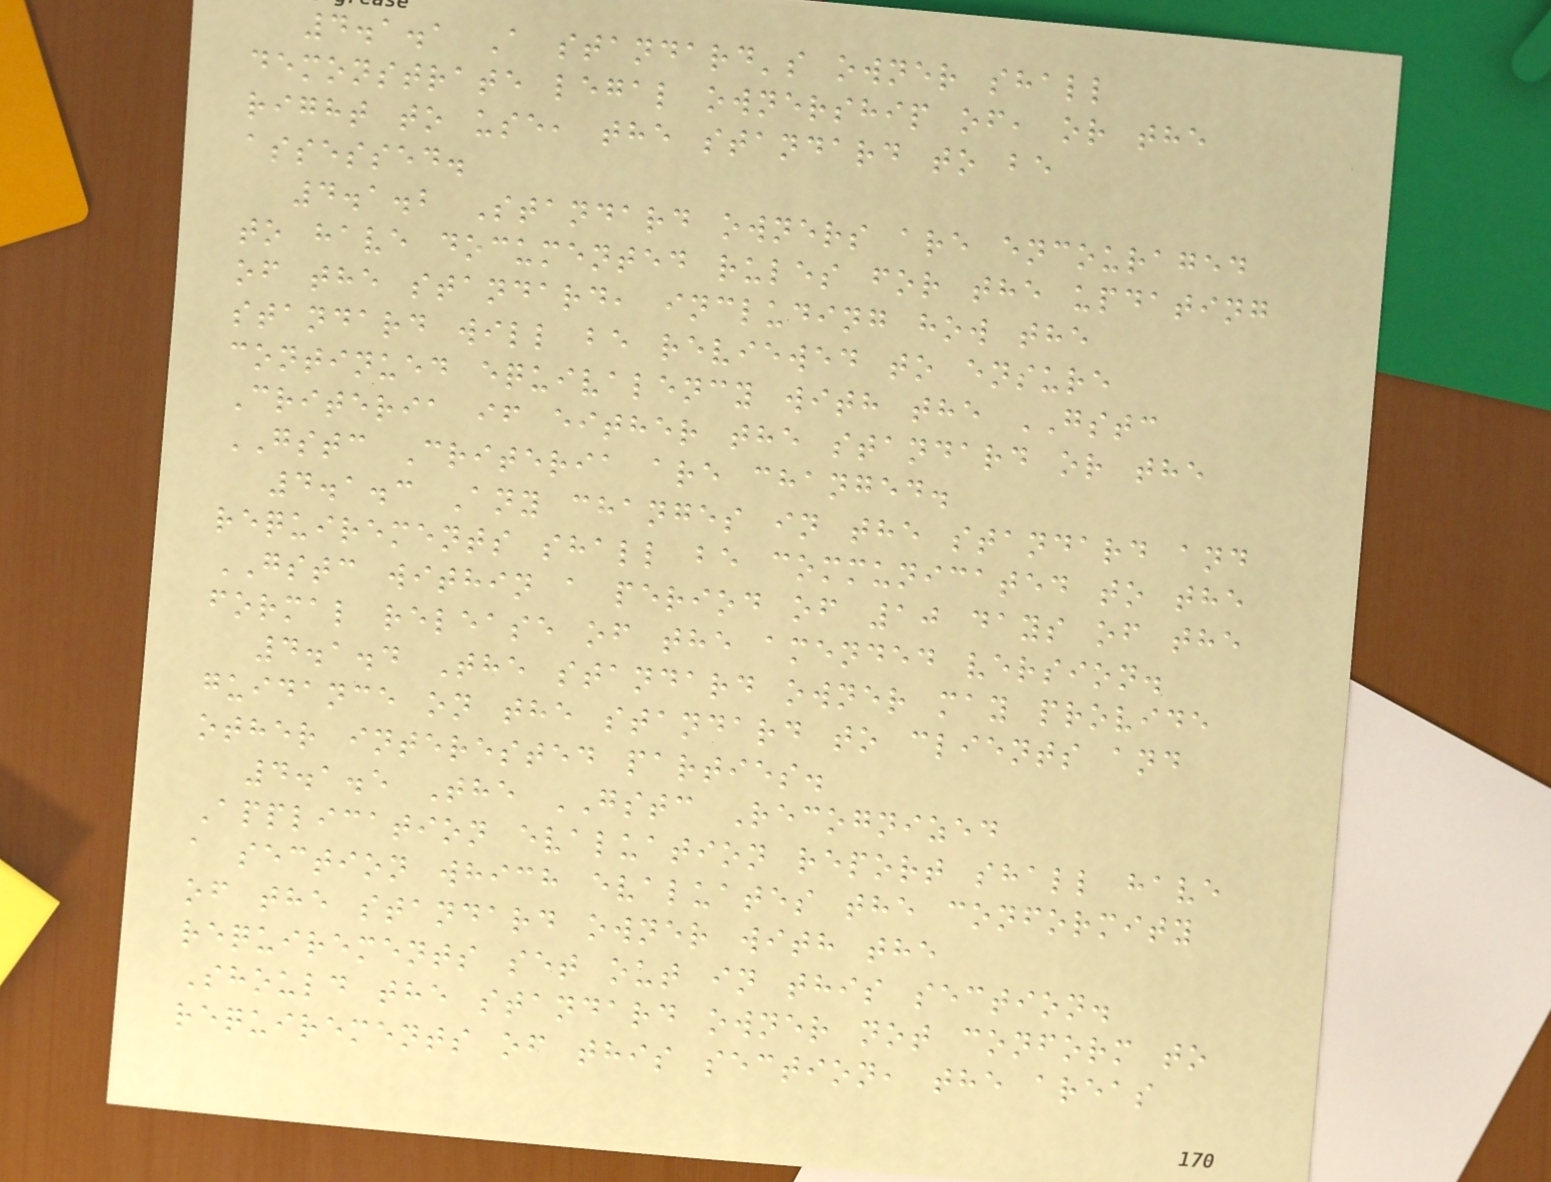4.1.1 A standard's owner shall
demonstrate legal ownership of, or the
right to use, the standard to be
assessed.
4.1.2 Standard owners are encouraged
to have documented rules for the updating
of the standard, including how the
standard will be reviewed to ensure
continued equivalency with the GSTC
Criteria if either the standard or the
GSTC Criteria are changed.
4.1.3 Any changes in the standard and
requirements shall be communicated to the
GSTC within a period of 10 days of the
formal release of the amended version.
4.1.4 The standard owner may provide
guidance on the standard to clients and
other interested parties.
4.1.5 The GSTC Recognized
Application evaluation report shall have
a section which evaluates the conformity
of the standard owner with the
requirements set out in this section.
Should the standard owner not conform to
requirements of this section, the areas
